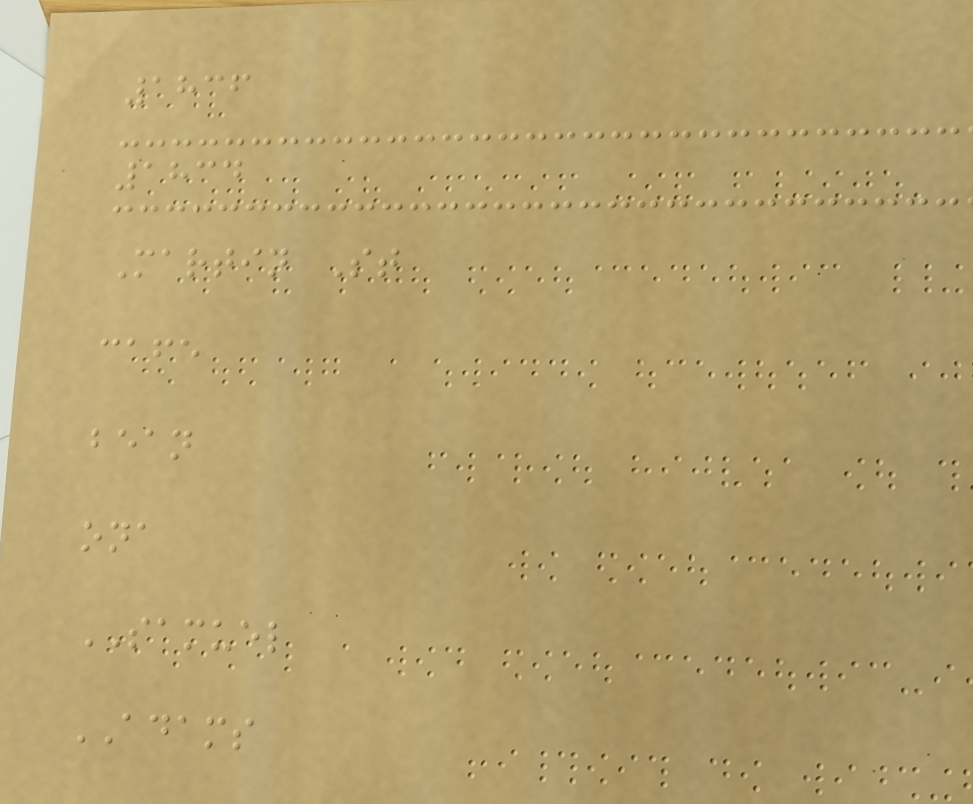1836
1834
Martin St
cafe
bean
ona
SAMUEL
ADAMS
